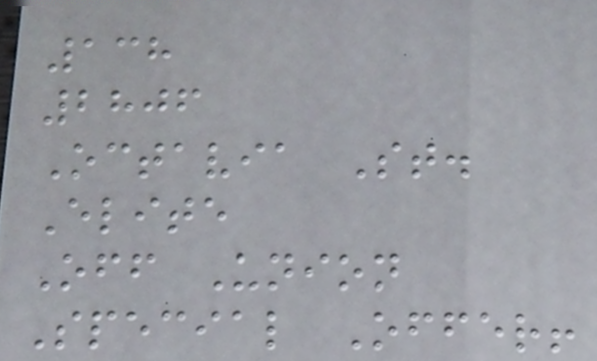138
2806
Octavia St.
Elite
Off Union
Special Offer!
